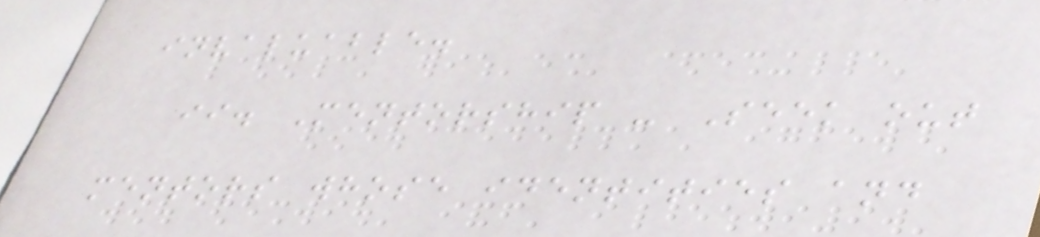invaluable.
ii. Mentorship - Seek out
mentors whose identities and
